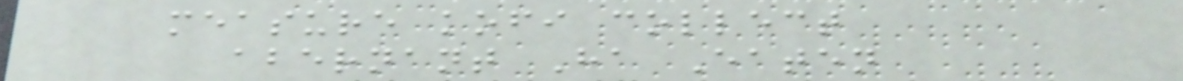measure kofi collect
abernant Ha Eaten
